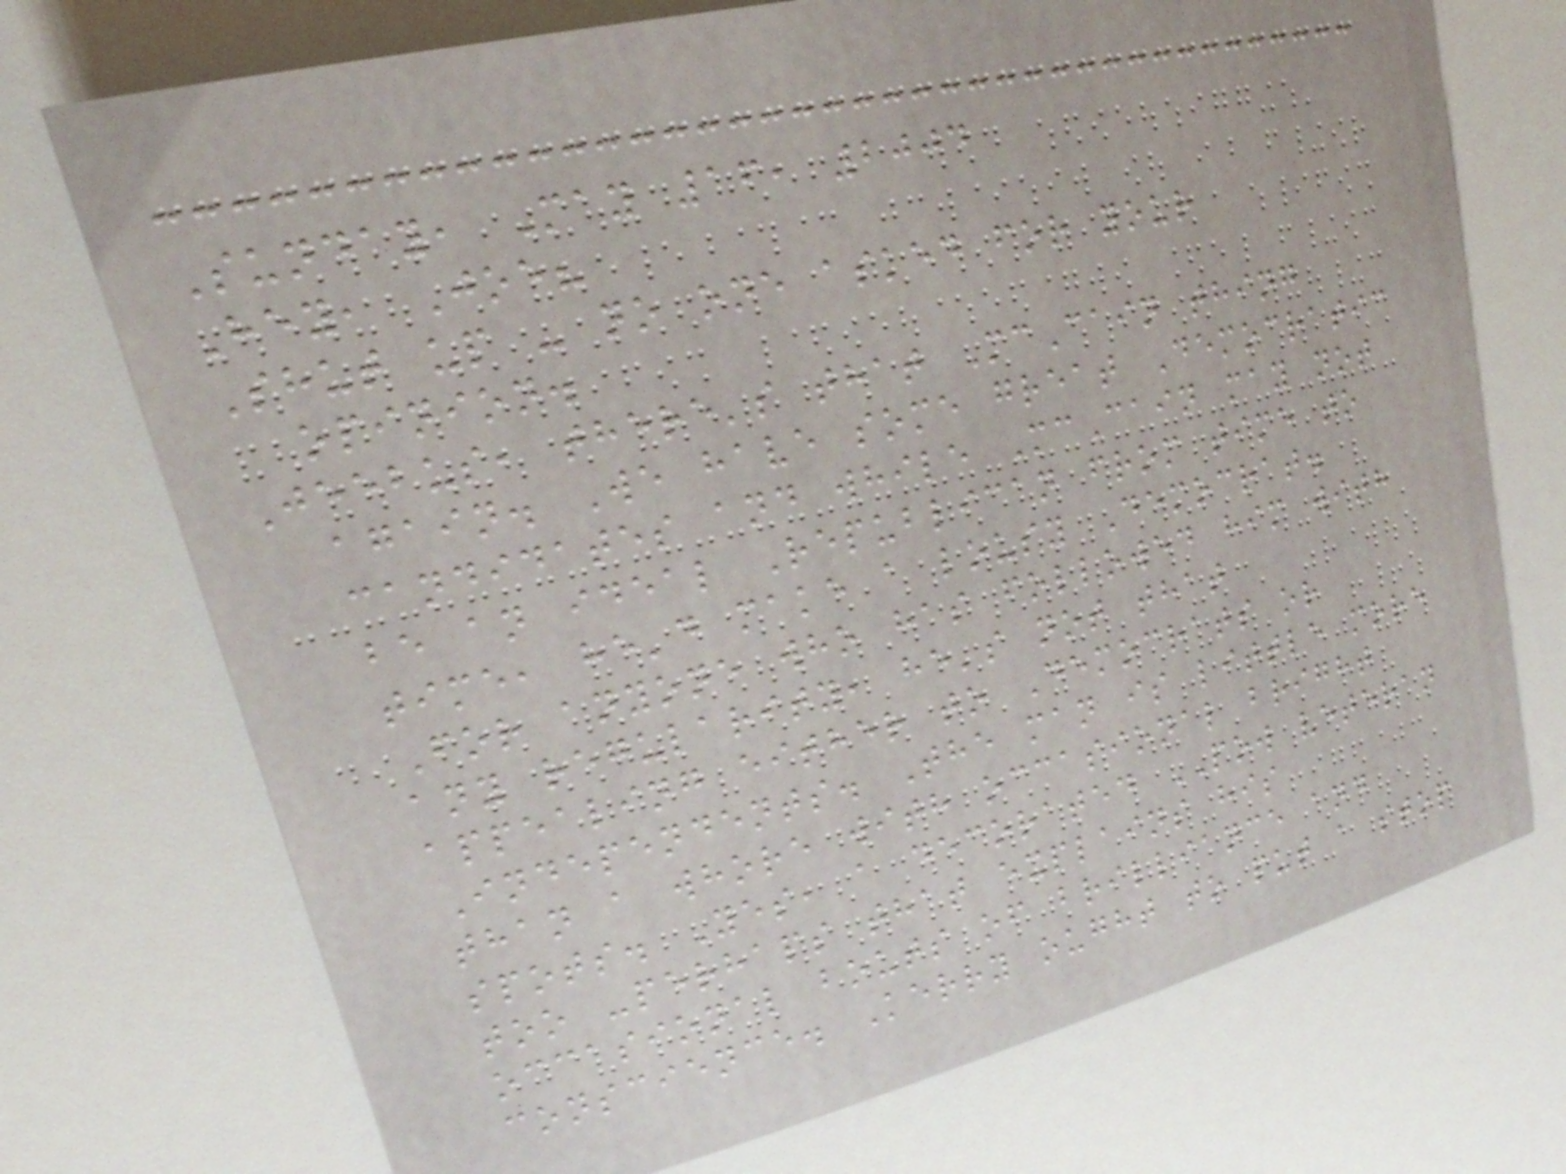Sunday, May 16, 2004
Hey, Joe?
Shut up - no one asked for your
opinion.
Jeebus, there's that McCain thing
again. We have some great Democratic
candidates and while McCain may not
be an ideal Republican from time to
time, he'd make a lousy Democrat.
For anyone who has followed him with
any regularity, he's not that
appealing either to Democrats or
Independents. The man is little more
than a whore with occasional bright
spots. Yes, a decorated POW veteran
too -perhaps that explains his
occasional bouts of brilliance and
conscience. Kerry ought to put a stop
